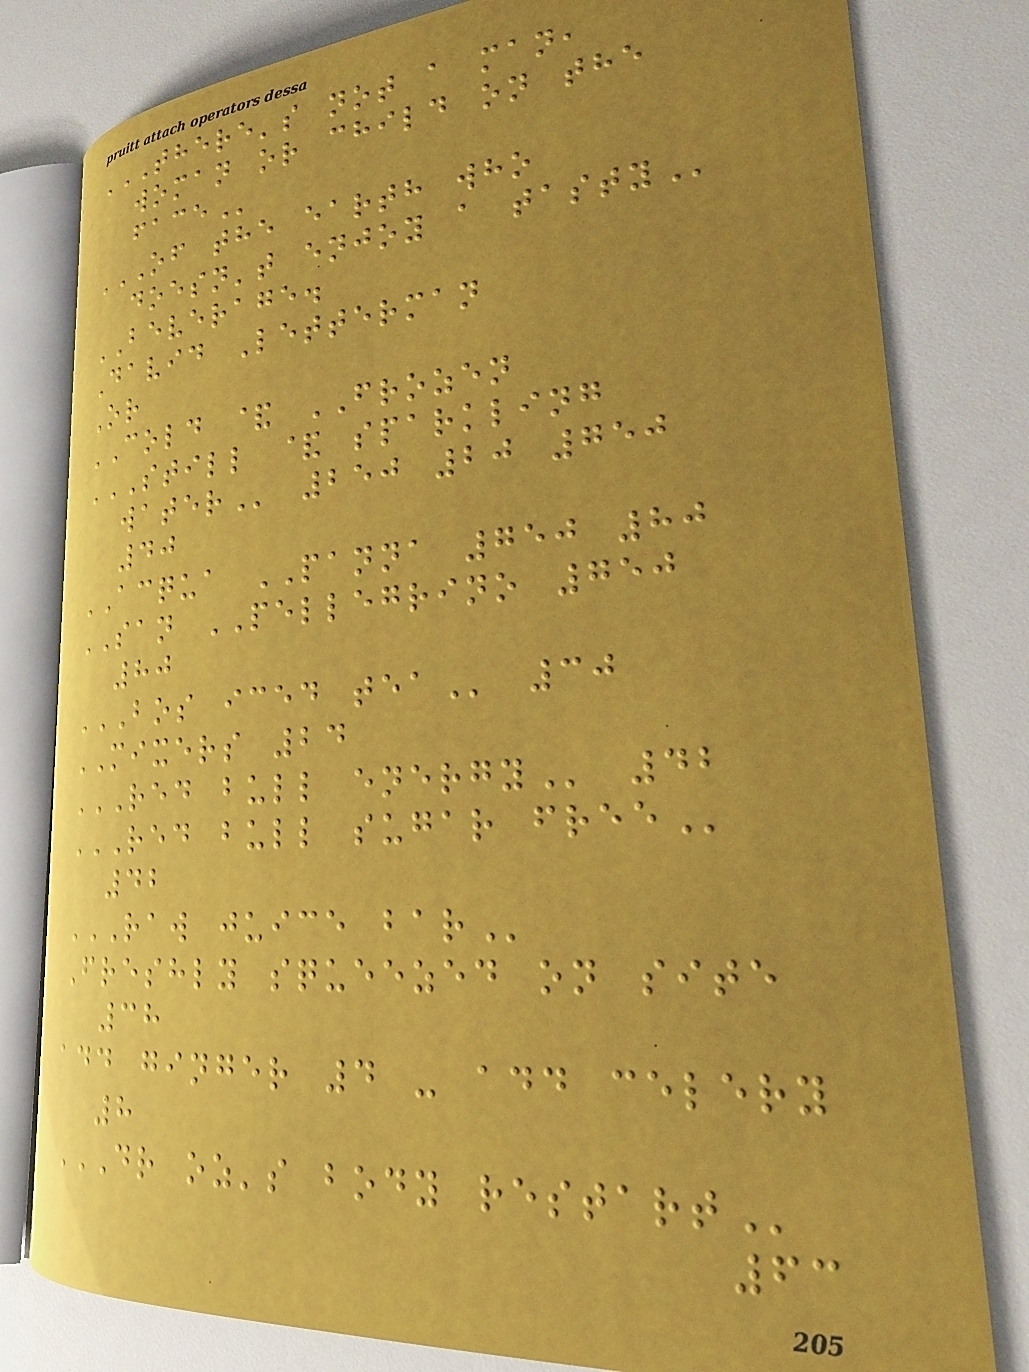THERE'S NOT A MAN,
WOMAN OR CHILD ON THE
FACE
OF THE EARTH WHO
DOESN'T ENJOY A TASTY
BEVERAGE.
David Letterman
Or
COLD & FROZEN
STILL & SPARKLING
WATER 250 20 750
40
ACQUA PANNA 750 80
SAN PELLEGRINO 750
80
BOS ICED TEA 30
MIXERS 24
RED BULL ENERGY 42
RED BULL SUGAR FREE
42
RAW JUICE BAR
Freshly squeezed on site
38
add ginger 4 - add celery
8
DR OZ'S BODY RESTART
63
